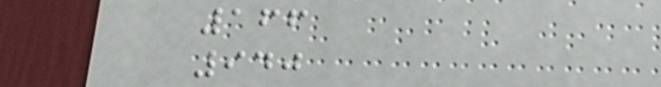166
940
